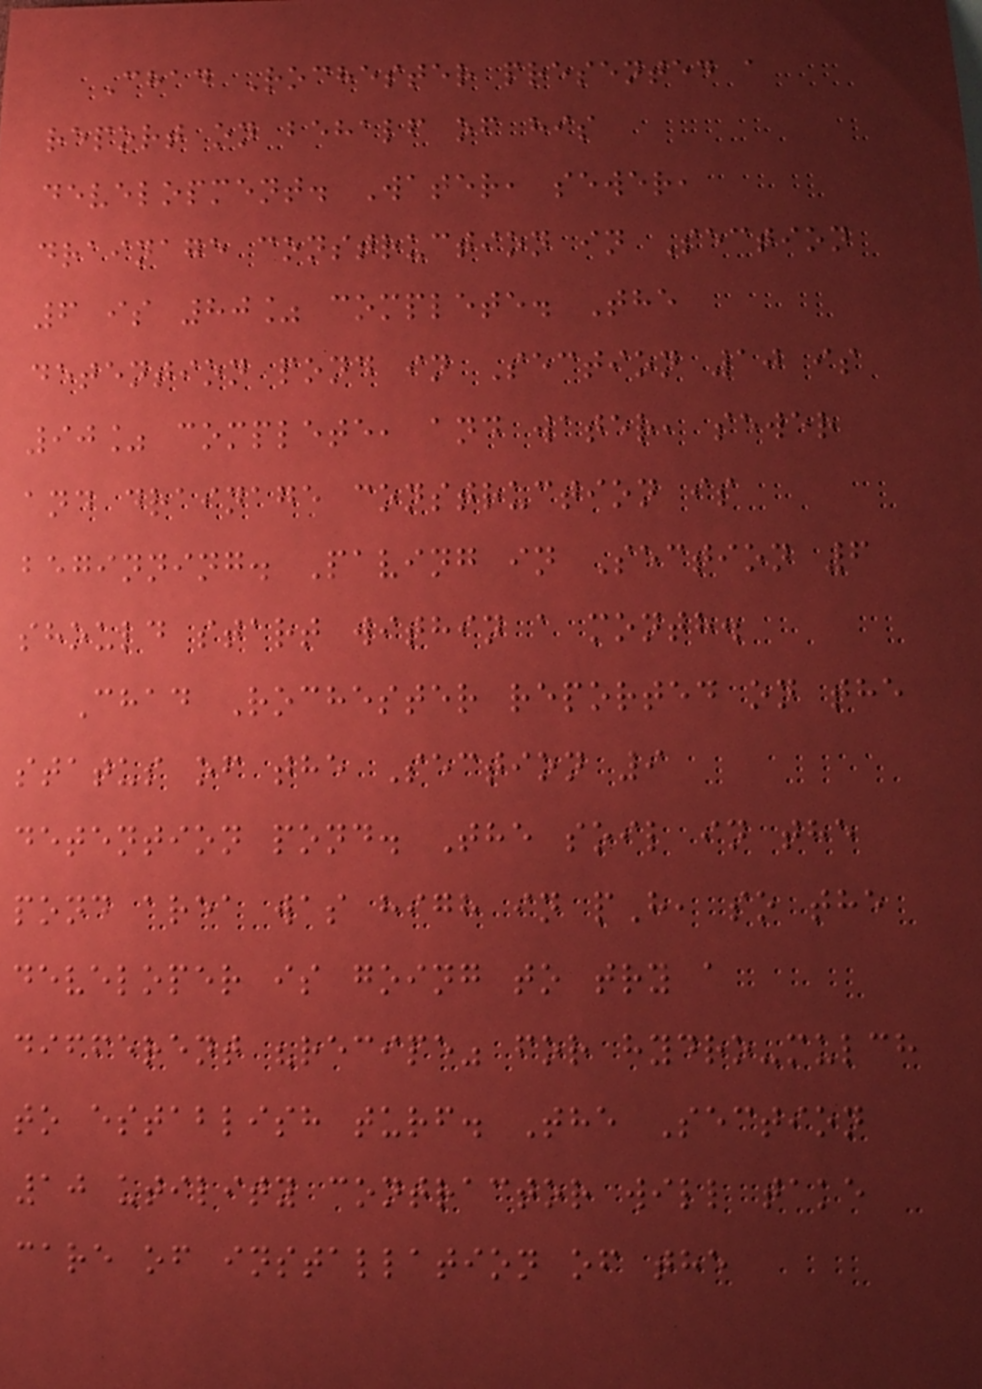Chad Rochester presented a
report on behalf of his
development. Water, sewer,
drainage construction in Section
6 is 80% complete. The
detention pond in Section 10 is
90% complete, and water, sewer
and drainage construction is
beginning. Paving in Section 6
should start within a month.
Chad Rochester reported on the
status of the Section 9
detention pond. The soil in the
pond area was high in pH, so the
developer is going to try a
different "recipe" for hydro-mulch
to establish turf. The Section
10 utility contractor will take
care of installation of the
